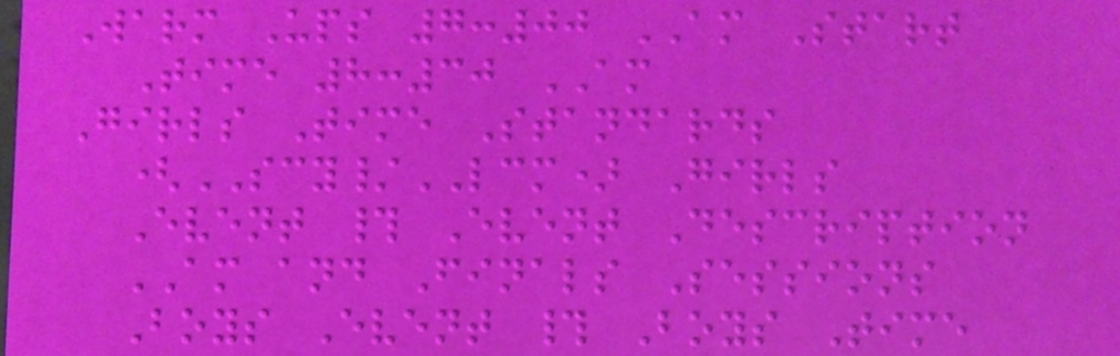Warm Ups 7:00 AM Start
Time 8:30 AM
Girls Time Standards
(SCY/LCM) Girls
Event # Event Description
AM and Finals Sessions
Boys Event # Boys Time
